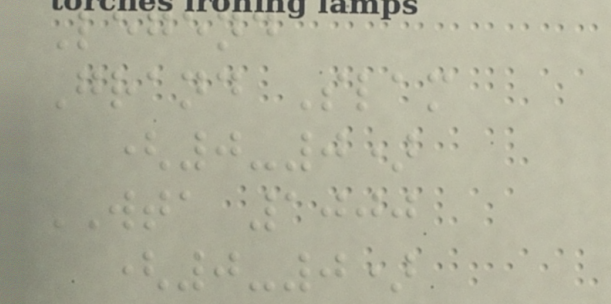Legend
Grand Slam
(0-0)
WTA 1000
(0-0)
